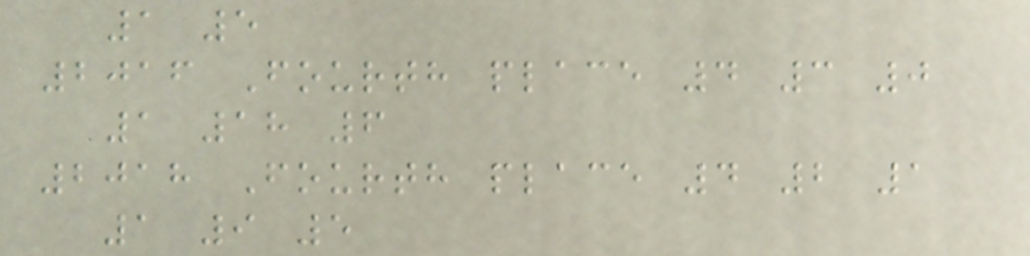1 5
2016 Fourth place 4 3 0
1 18 6
2018 Fourth place 4 2 1
1 9 5
